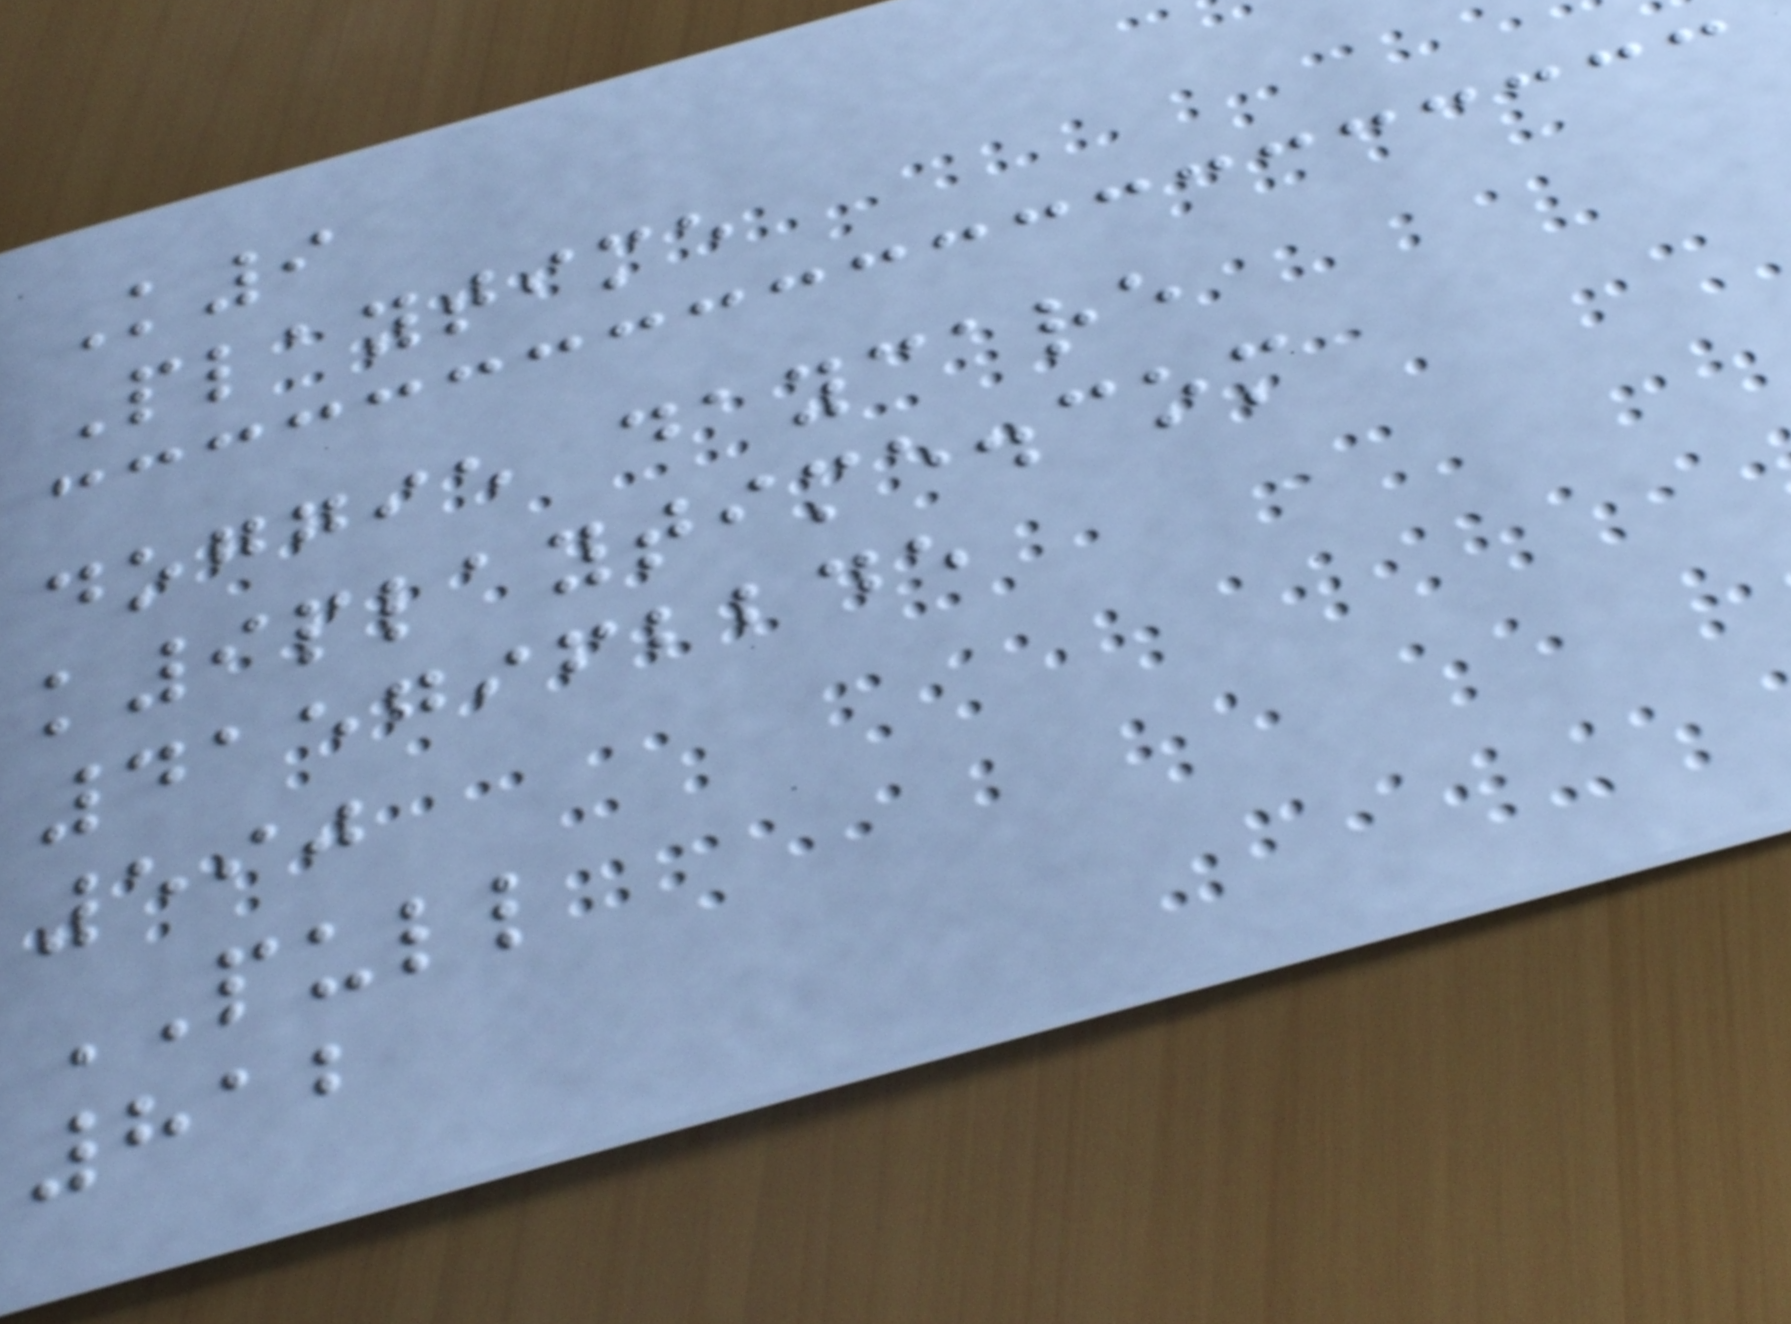K9
Playtime
doggie daycare
k9playtime.com
4157962245
590
PULL
812
